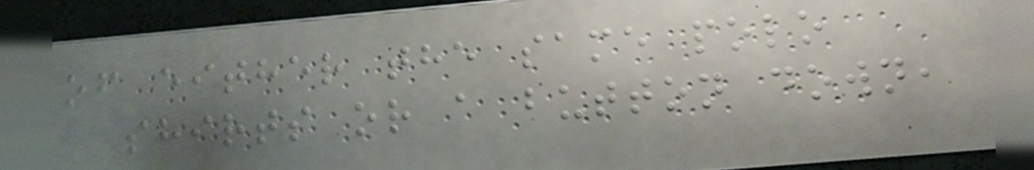of either the same polo
shirts or a button down,
